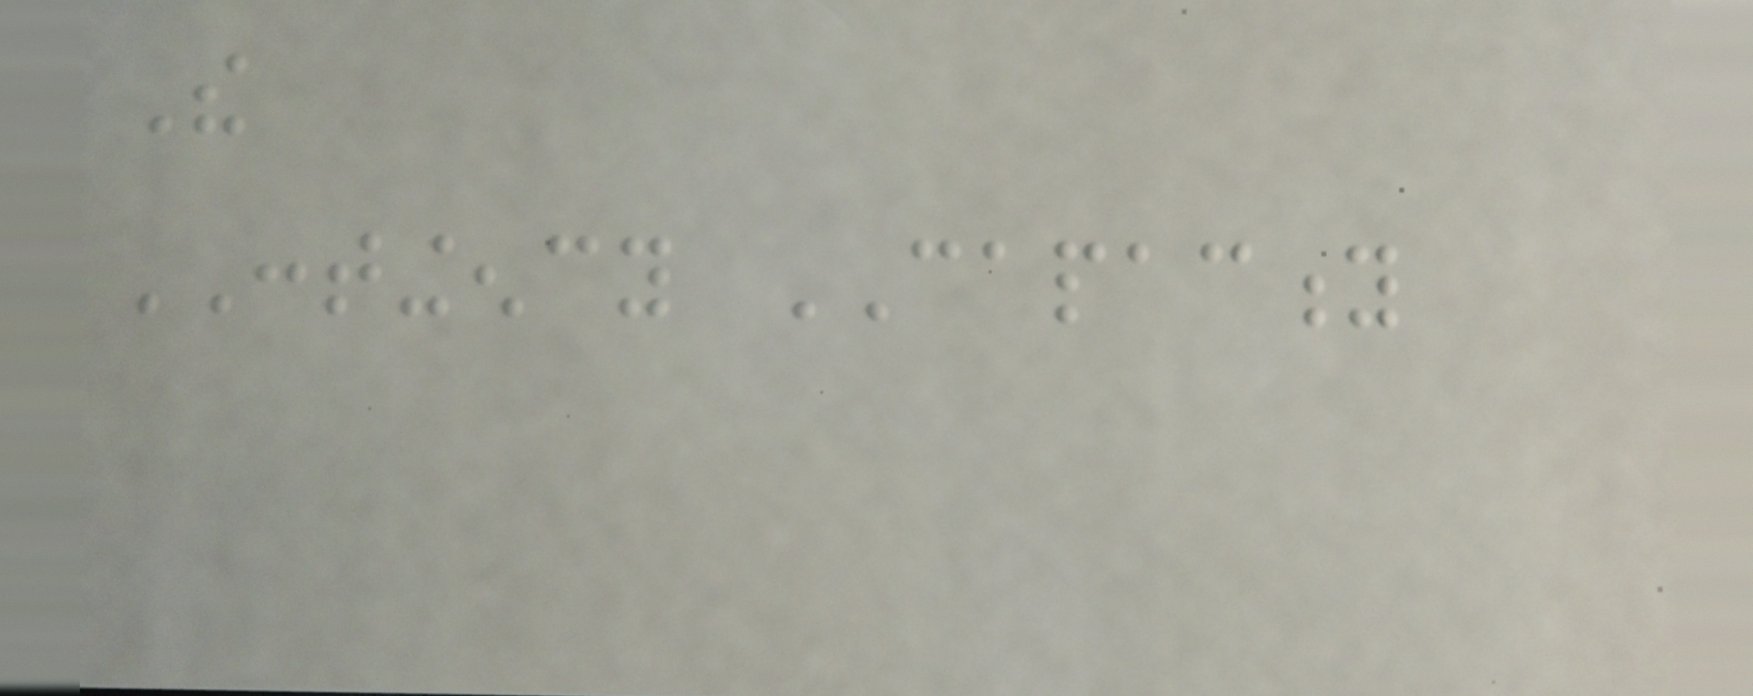The
CONTINGENCY CAPACITY
